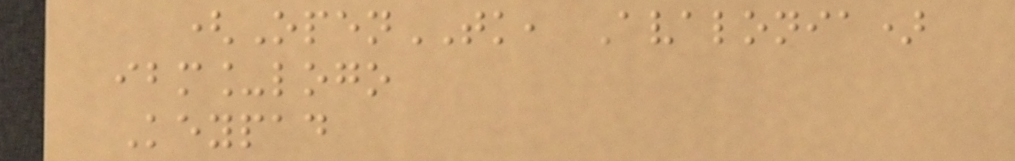(OpenTK, Avalonia)
ibm_logo
Keypad
